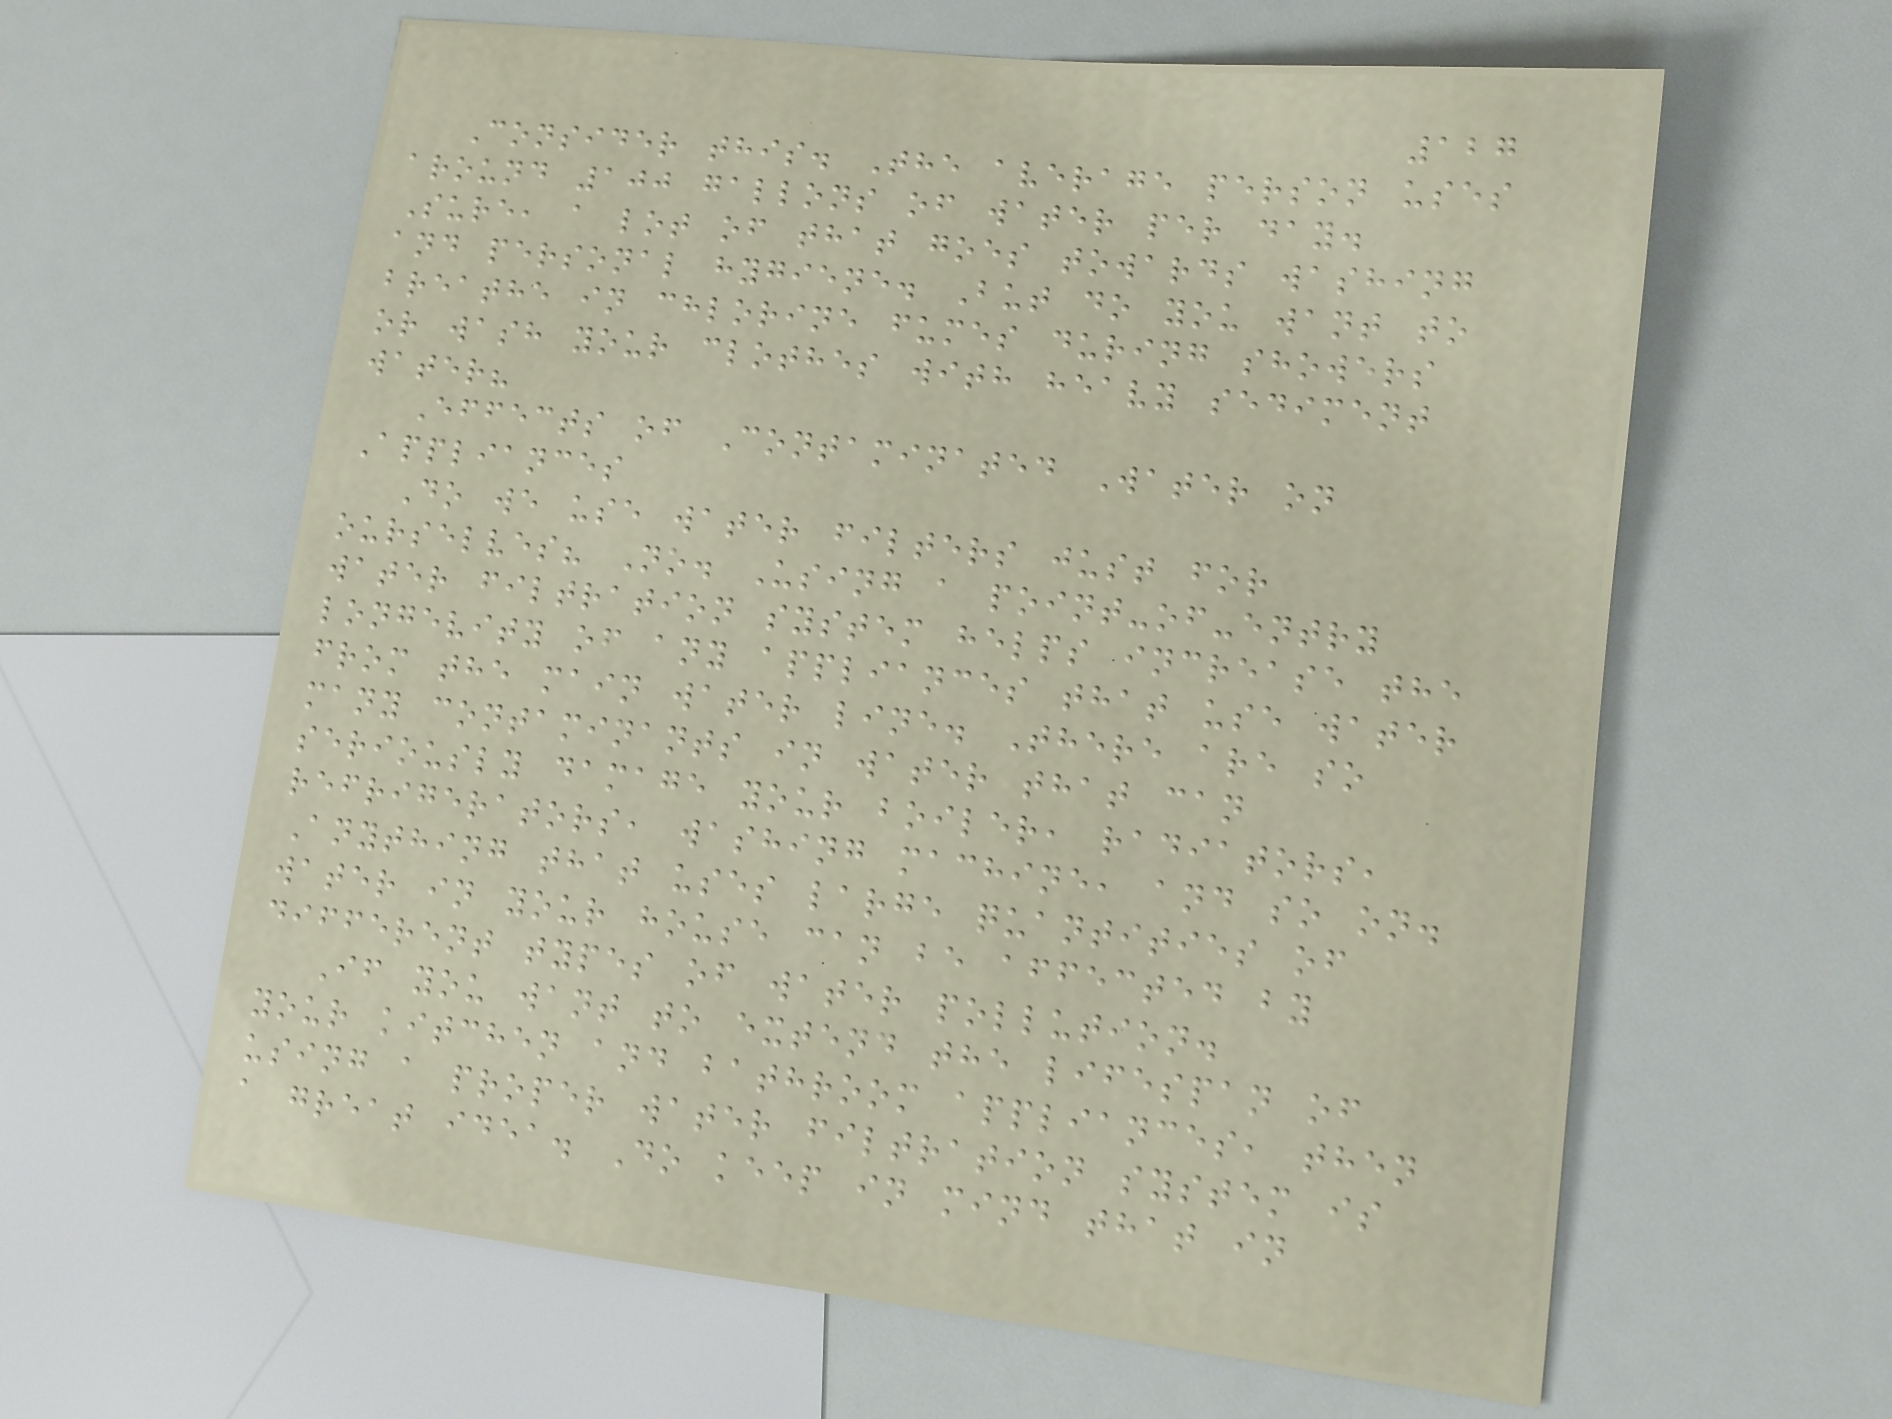127
Consider this. The average person uses
around 100 gallons of water per day.
Sure, a lot of that goes towards washing
and personal hygiene. But do you want to
breathe in chlorine fumes during showers
or wash your clothes with heavy sediment
water?
Effects of Contaminated Water on
Appliances
Do we use water filters just for
ourselves? No. Using a point-of-entry
water filtration system helps increase the
longevity of any appliances that use water
from the main water line. There are so
many contaminants in water that can
seriously damage your boiler, radiators,
refrigerators, washing machine, and so on.
Anything that uses large quantities of
water in your house can be affected by
different types of water pollution.
If you want to extend the lifespan of
your kitchen and bathroom appliances, then
using a proper water filtration system is
a great idea. Do keep in mind that in
